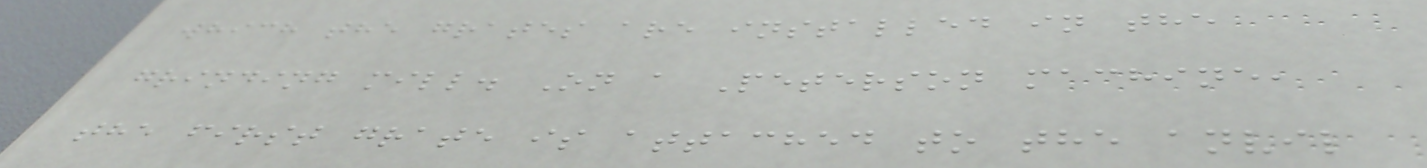which the grates are installed in the
grinding mill. On a Peterson machine,
the first grate is attached to the anvil
